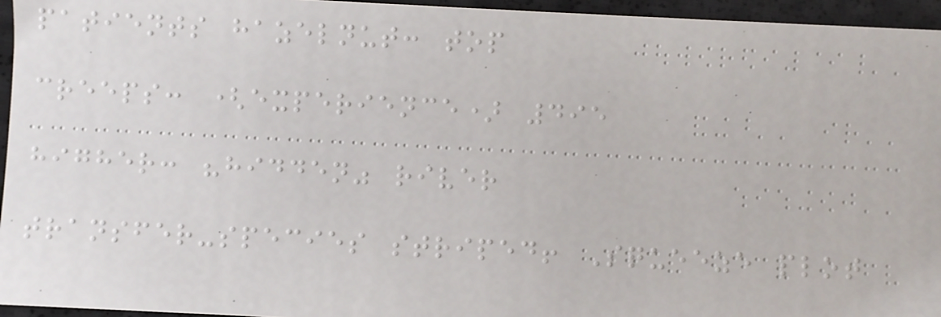patients hazelnut: top
creeps: (experience) 495
higher: "hidden" river
transfer-species striped! Squeeze plot
